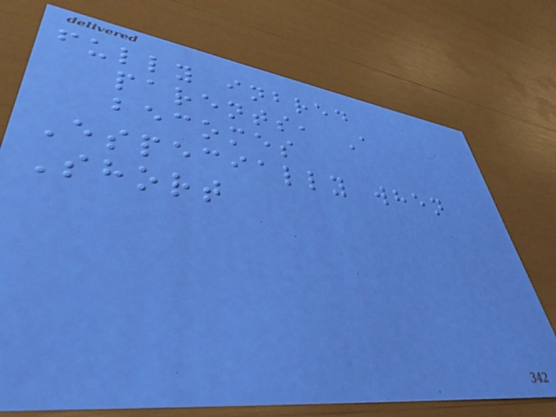fully inbred
parents, A
becomes
Especially when
Short
